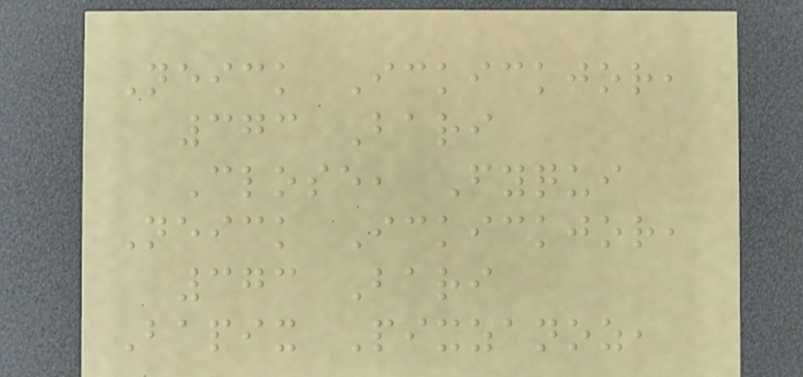Neick Ickickjor,
373 Bari
Close, Fyqui
Neick Ickickjor,
373 Bari
Bapix Pixzanoz,
